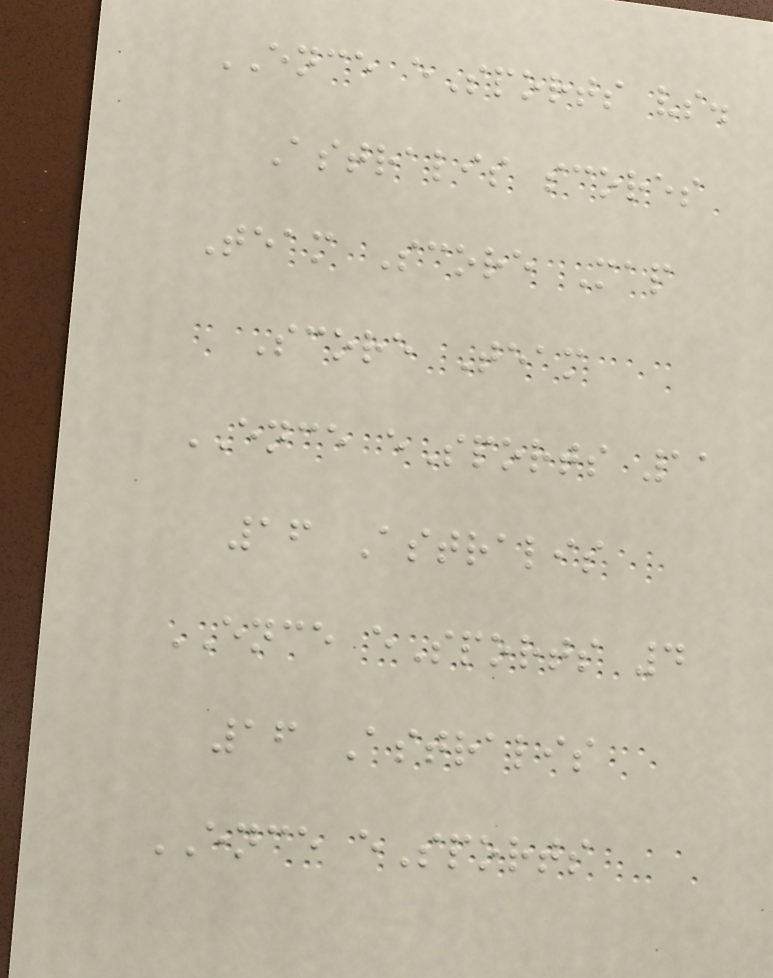ENCE eSports vs.
Astralis scores
Team Score Map
Score Team
ENCE eSports 11
16 Astralis
ENCE eSports 4
16 Astralis
ENCE eSports
